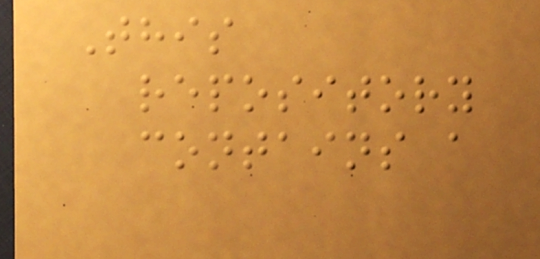This
repository
contains a
